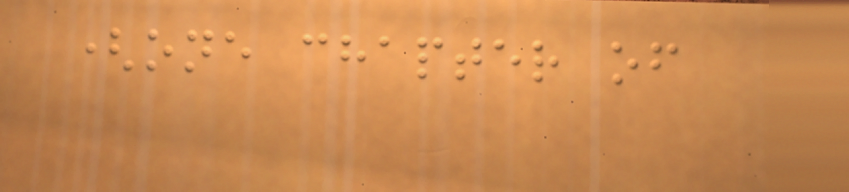(one chapter of
